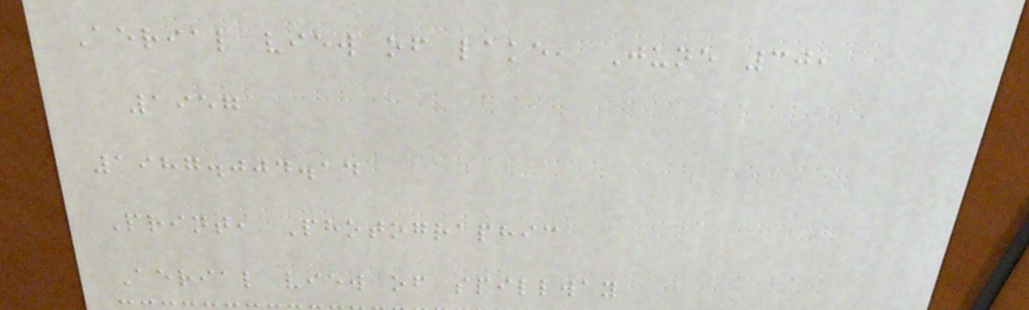Aerial view of lake, June 30,
1957
1987.004.14
Print, Photographic
Aerial view of spillway
